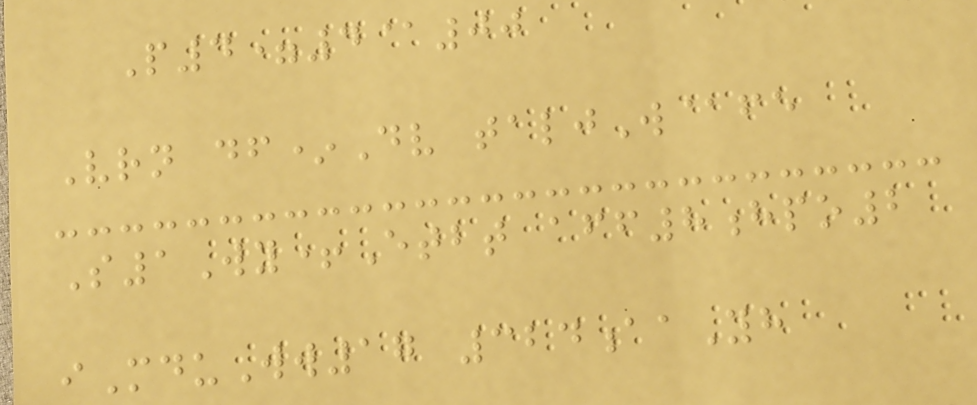P4=4@00
Vrn df*Dv taljW@fe
S1Wy+Etbt aff8hpo2
iMduWw17 324aaYh
